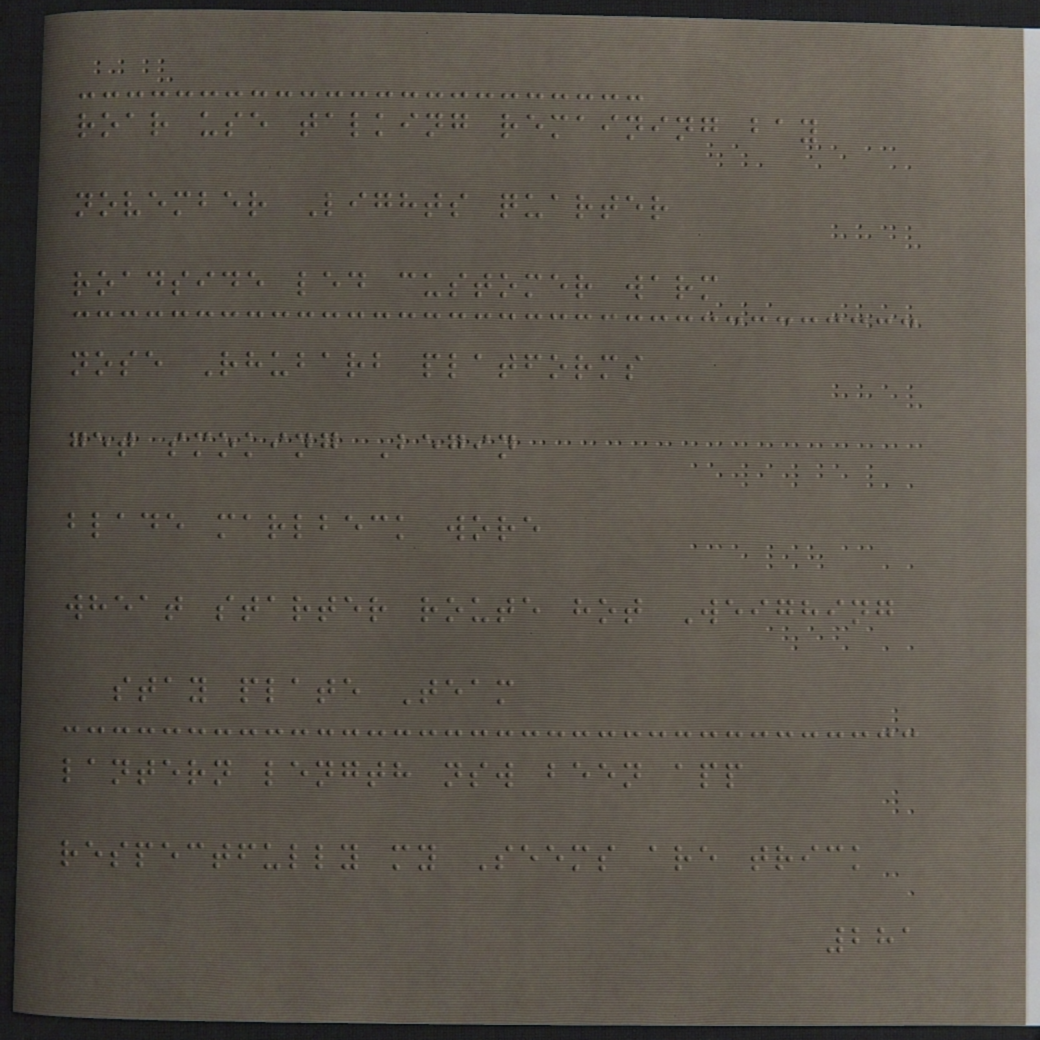roar use talking remaining bay
november Lights quarter
roadside led customer warm
nose Rhubarb platforms
get smoking Begin
blade marlbeck wore
wheat starter route hot Weighing
stay plate Team
lantern length nsw been app
respectfully my Seems are trick
281
